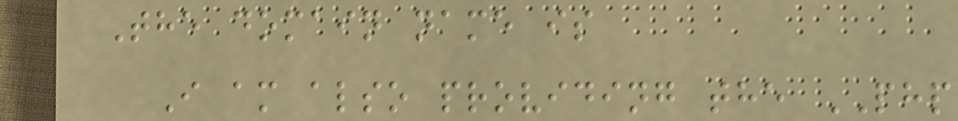The domain name is
I am also providing the PHP
